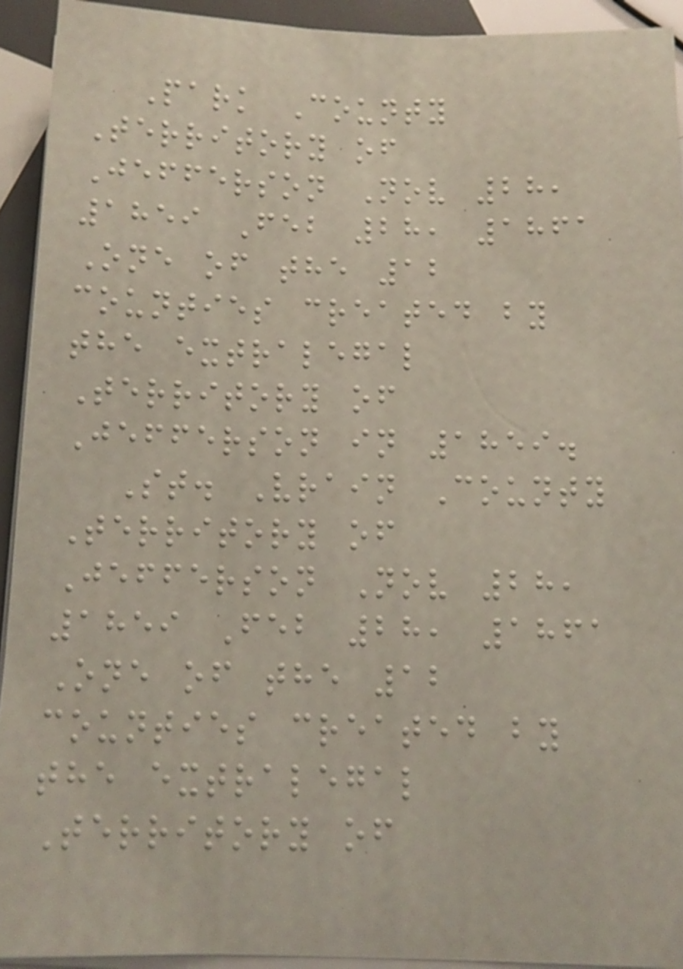Park County
Territory of
Jefferson Nov 28,
1859 Feb 28, 1861
One of the 12
counties created by
the extralegal
Territory of
Jefferson in 1859.
St. Vrain County
Territory of
Jefferson Nov 28,
1859 Feb 28, 1861
One of the 12
counties created by
the extralegal
Territory of
